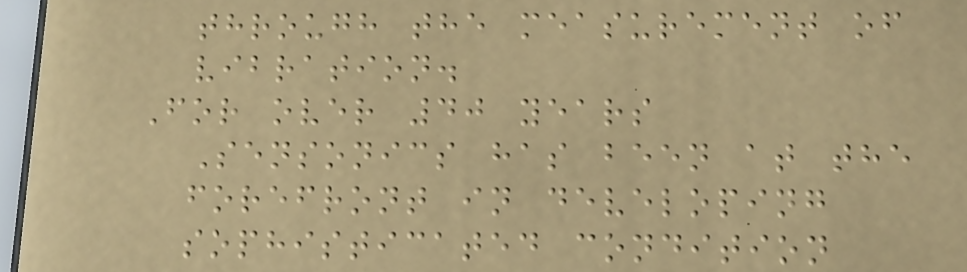through the measurement of
vibration.
For over 40 years
Sensonics has been at the
forefront in developing
sophisticated condition
